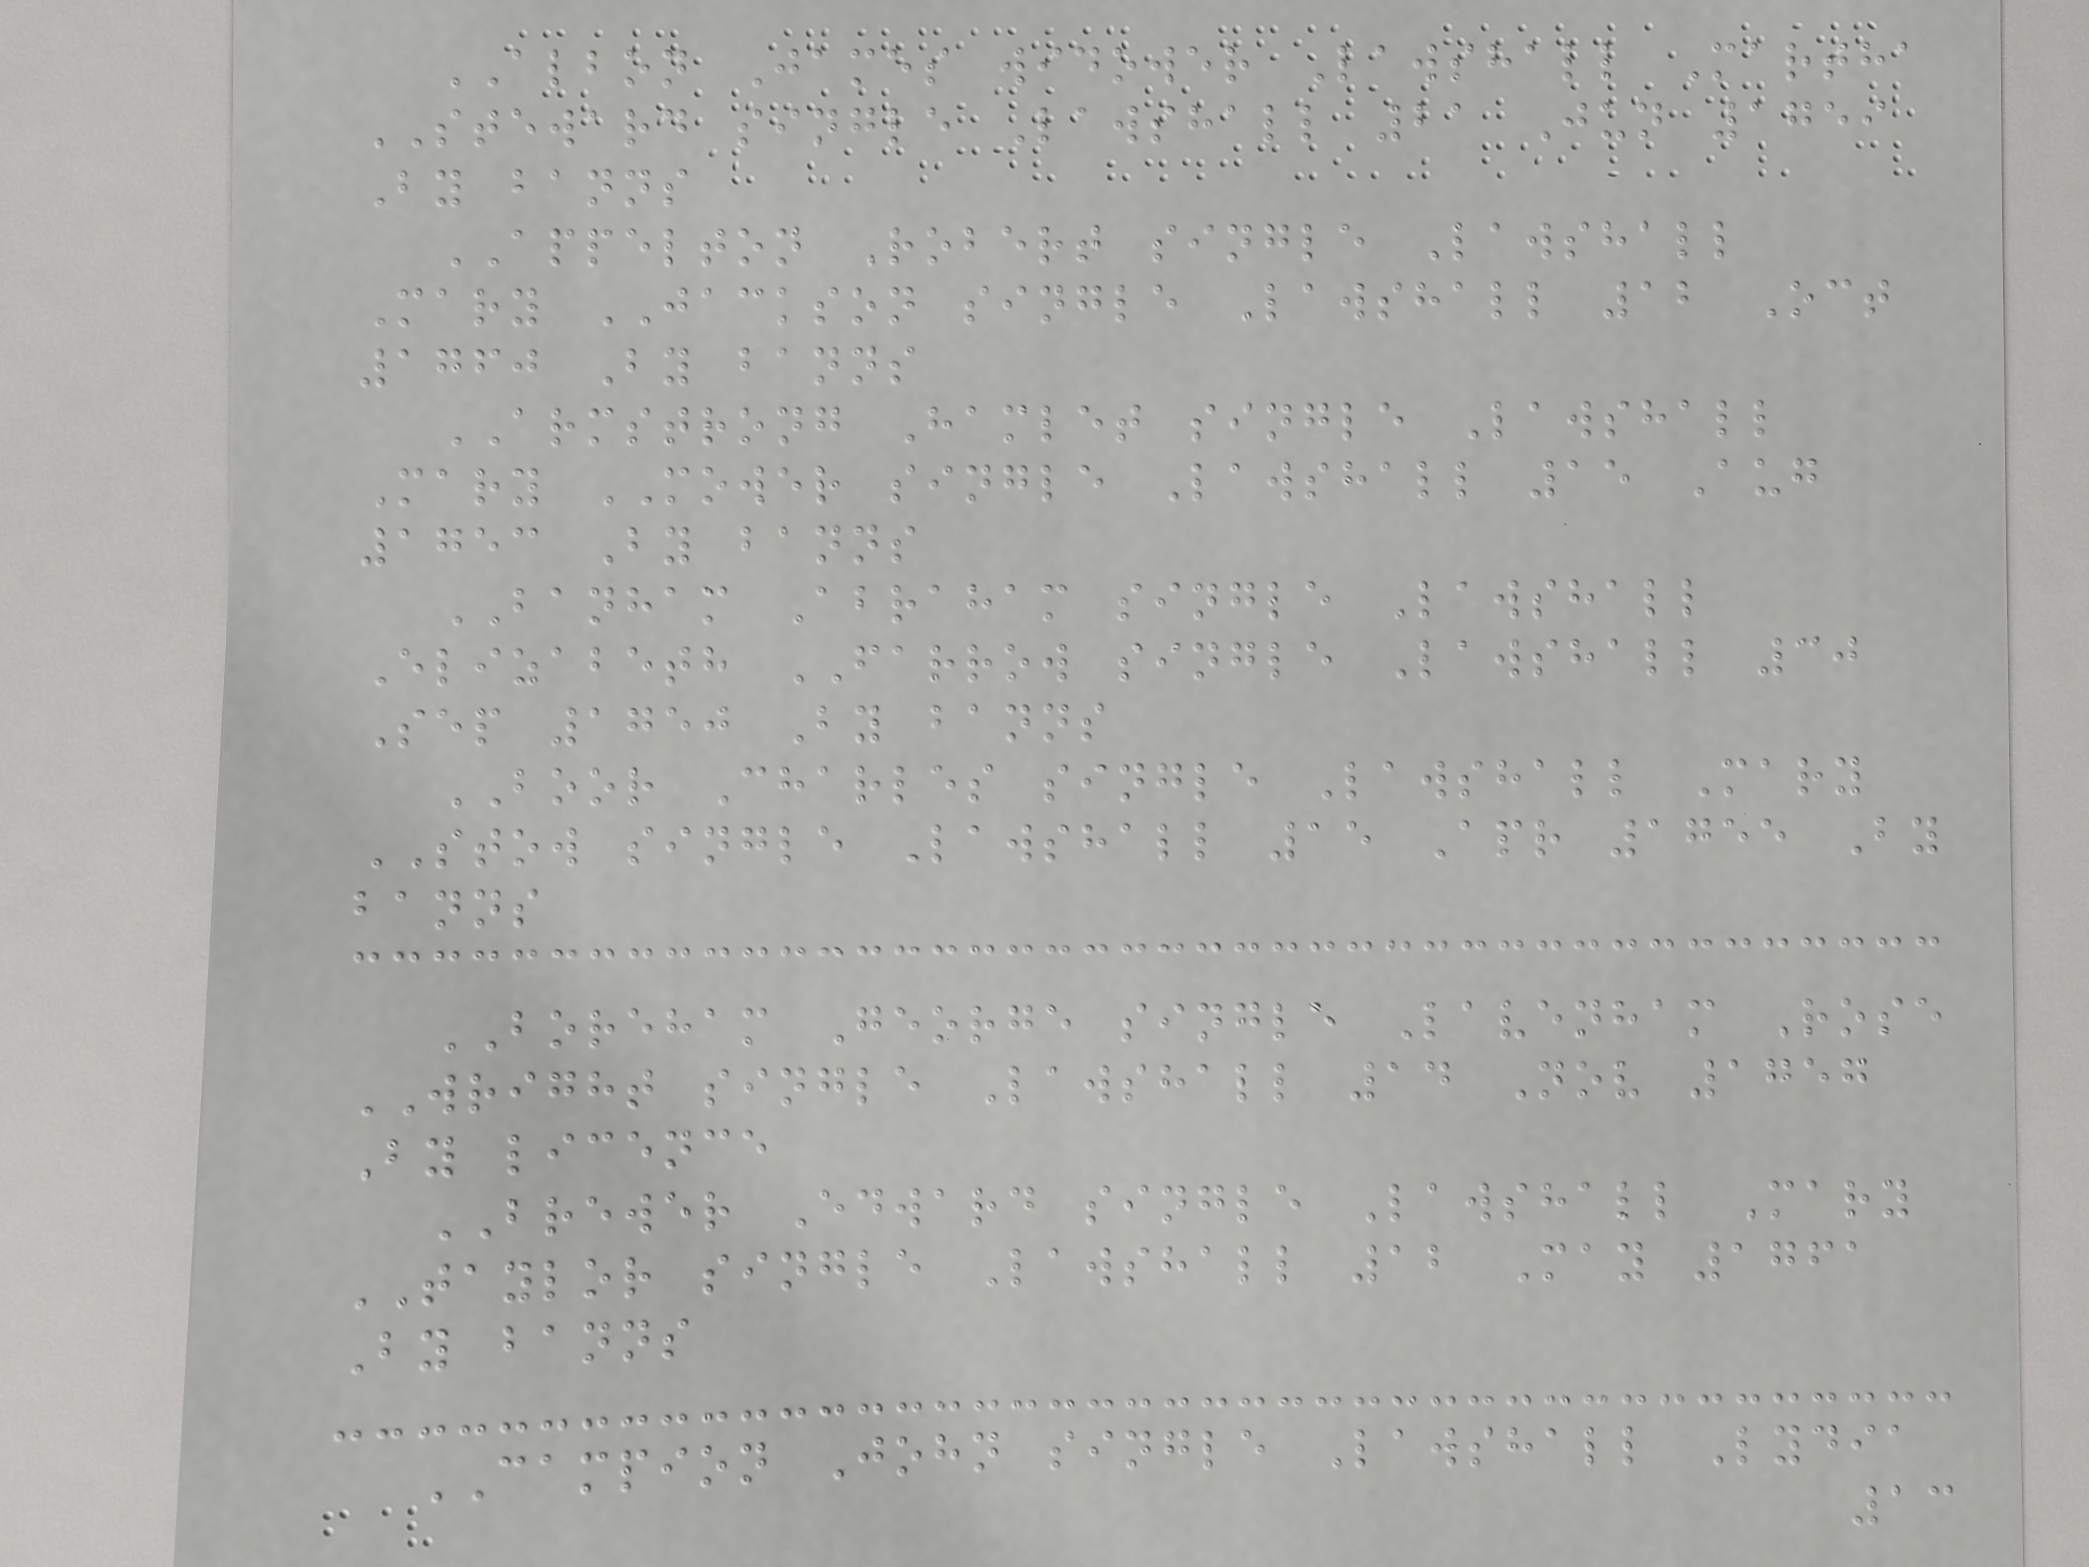ALBON James widower Lawshall Martha
STEWARD single Lawshall 21 Jun 1759
By banns
APPELTON Robert single Lawshall
Mary JACKSON single Lawshall 12 Oct
1760 By banns
ARMSTRONG Hamlet single Lawshall
Mary MOWER single Lawshall 15 Aug
1753 By banns
BANHAM Abraham single Lawshall
Elizabeth FARROW single Lawshall 30
Sep 1750 By banns
BOOR Charles single Lawshall Mary
STOW single Lawshall 15 Apr 1755 By
banns
BOREHAM George single Lavenham Rose
WRIGHT single Lawshall 14 Nov 1757
By licence
BREWER Edward single Lawshall Mary
TAYLOR single Lawshall 12 May 1761
By banns
CAMPION John single Lawshall Lydia
13
